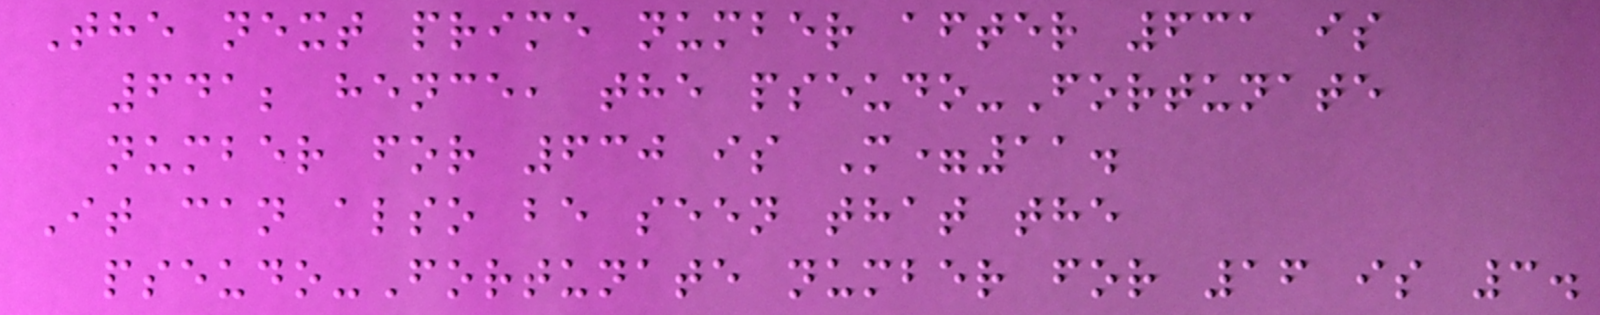The next prime number after 631 is
641; hence, the pseudo-Fortunate
number for 630 is M=11.
It can also be seen that the
pseudo-Fortunate number for 16 is 3.
